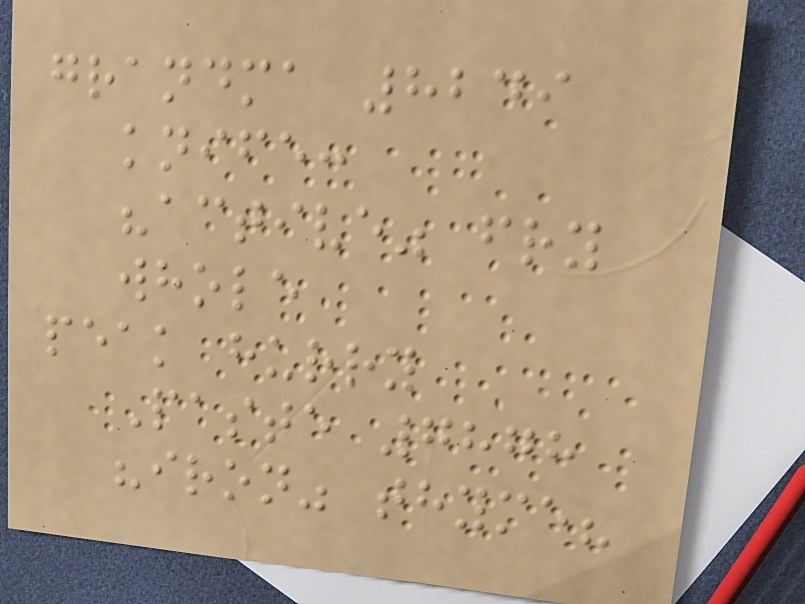grandma 8249
knife:
"active" fry
whole
peak hurry
Paste 7878
"iron" thyme?
